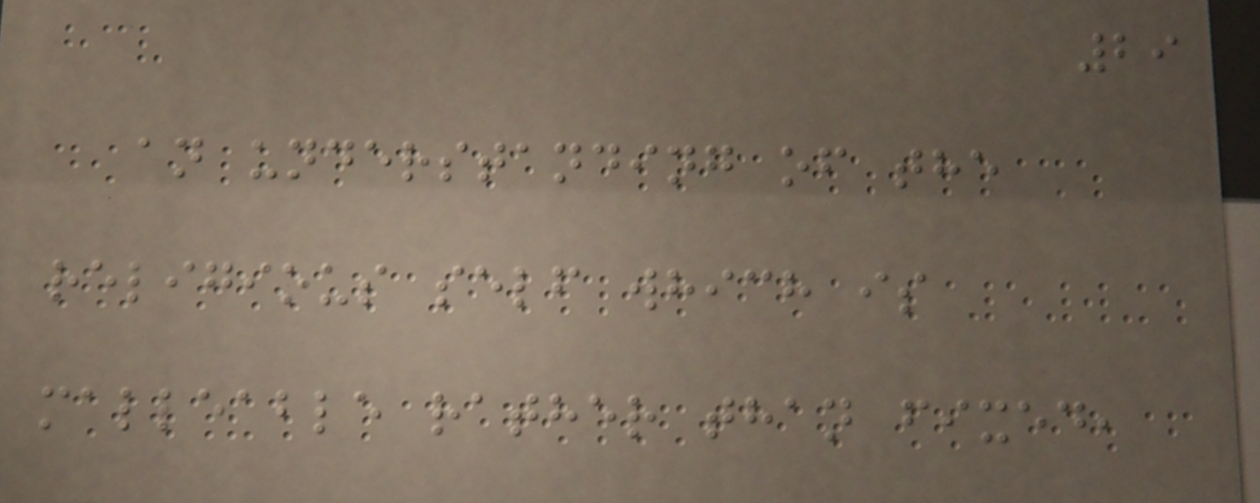29
an understanding of the
religious self which is
malleable rather than fixed,
